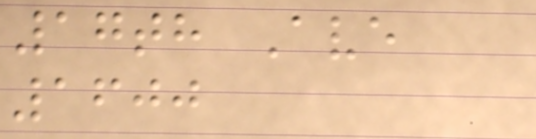17th Ave
1600
